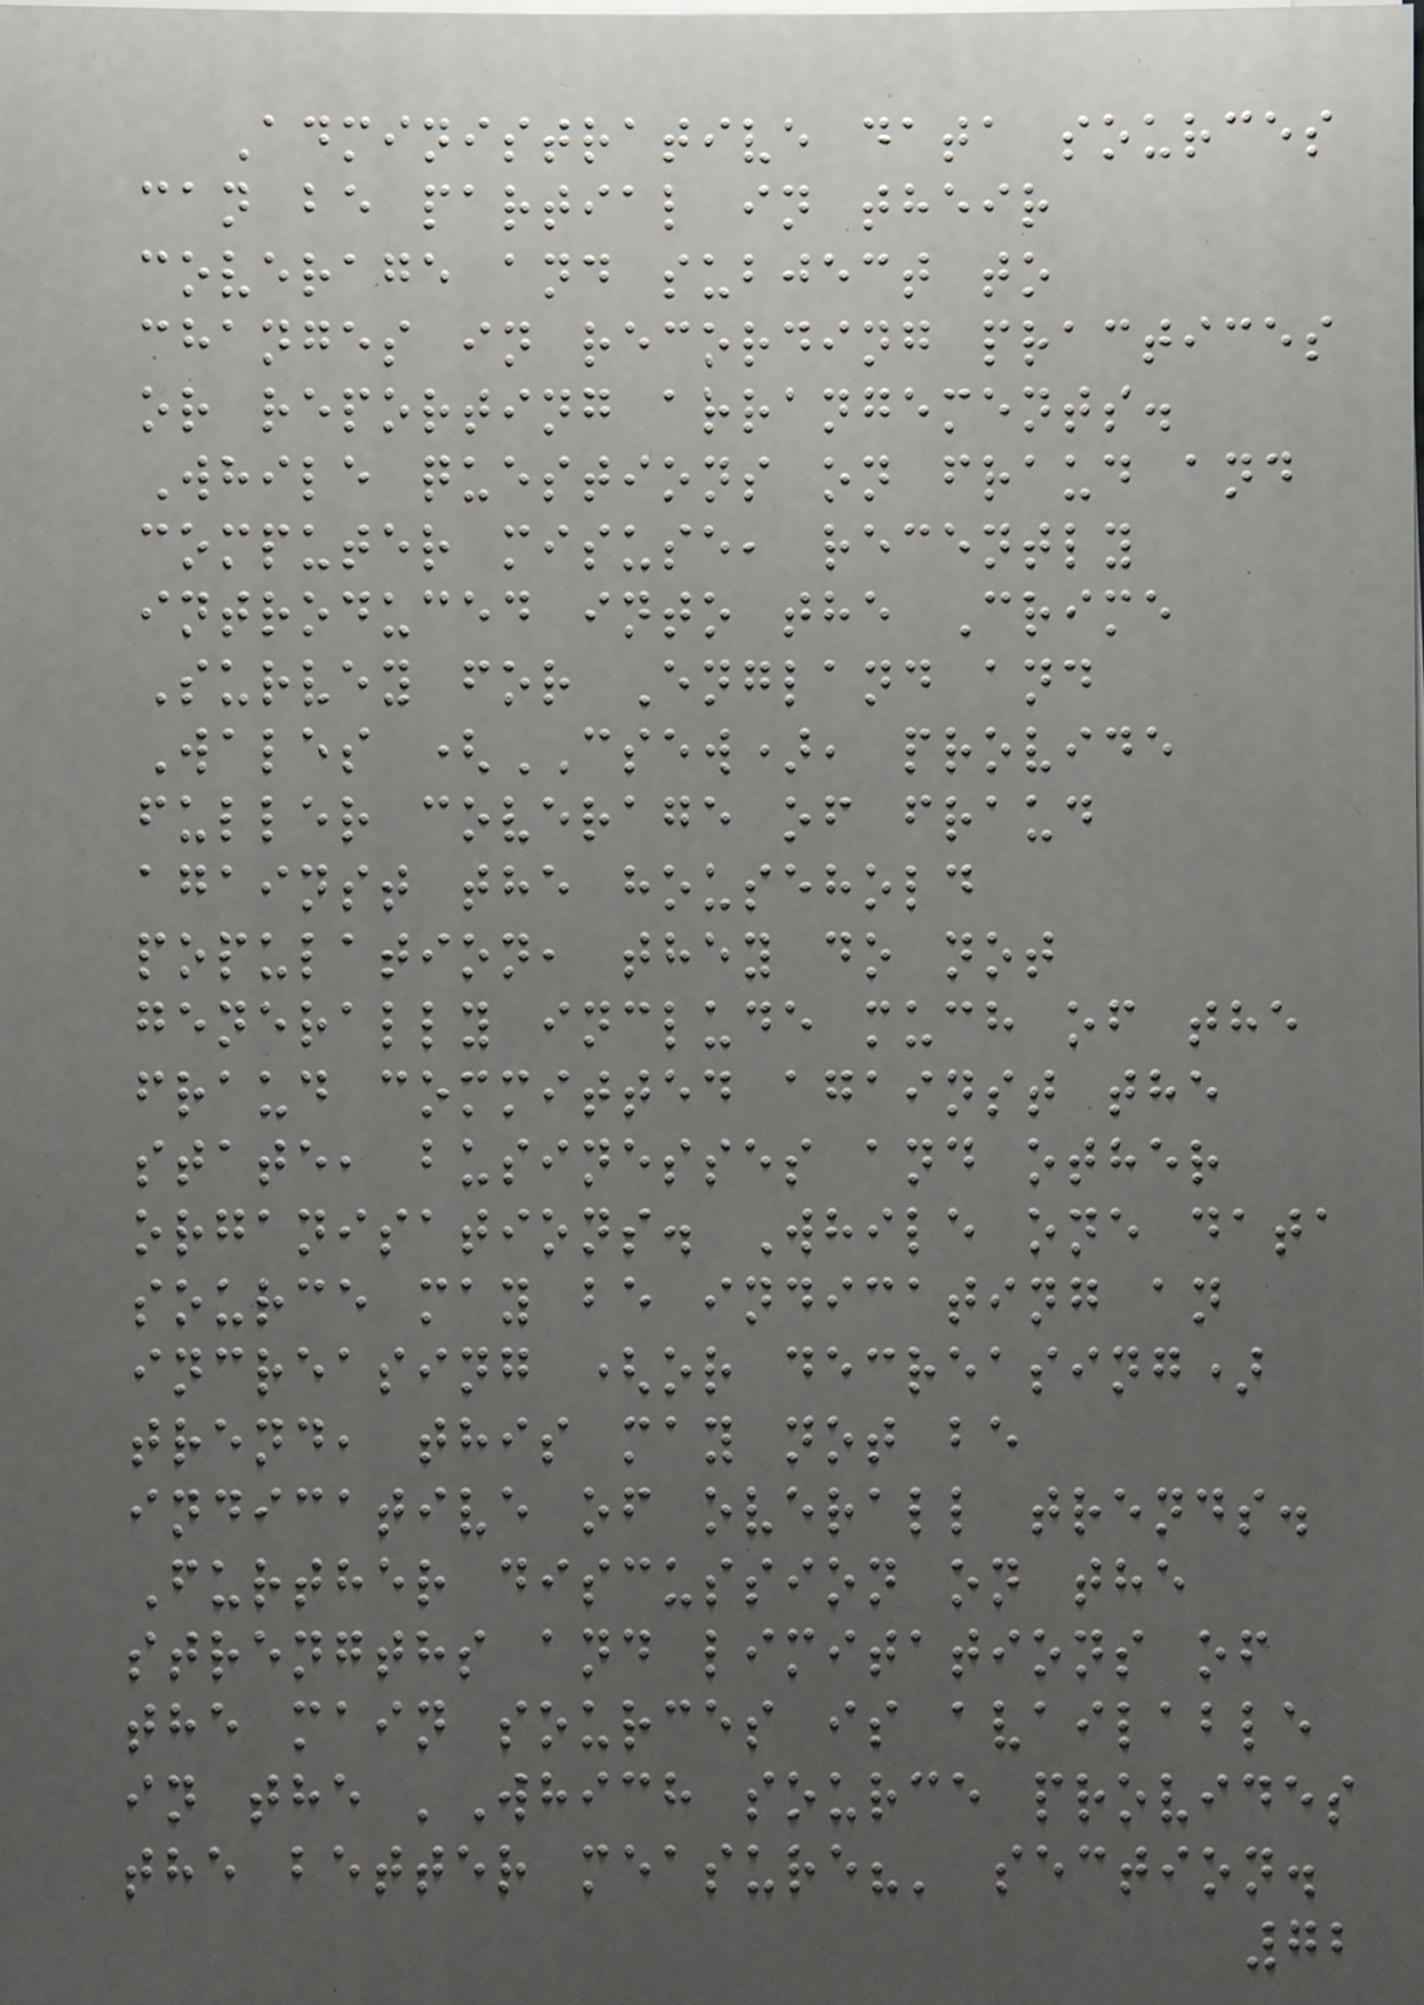Administrative data sources
can be partial in their
coverage and subject to
changes in recording practices
or reporting arrangements.
While questions on fraud and
computer misuse, recently
introduced into the Crime
Survey for England and
Wales (CSEW), provide
fuller coverage of fraud
against the household
population, they do not
generally include much of the
fraud committed against the
state, businesses and other
organisations. While one data
source may be indicating an
increasing (or decreasing)
trend, this may not be
indicative of overall trends.
Further discussion on the
strengths and limitations of
the main sources is available
in the 'Which source provides
the better measure?' section.
72
